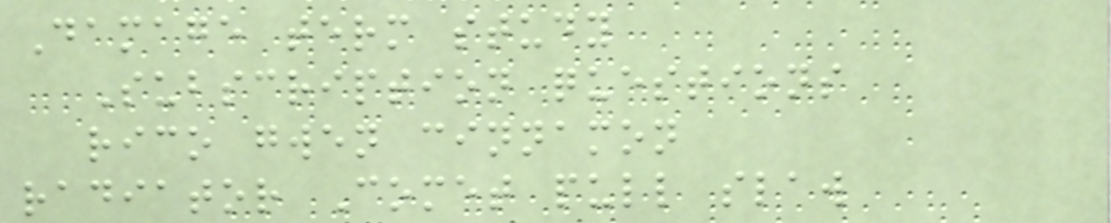Damage term study
Subscription questions
rico gwen cinnamon
radiator Comet pull slaw
